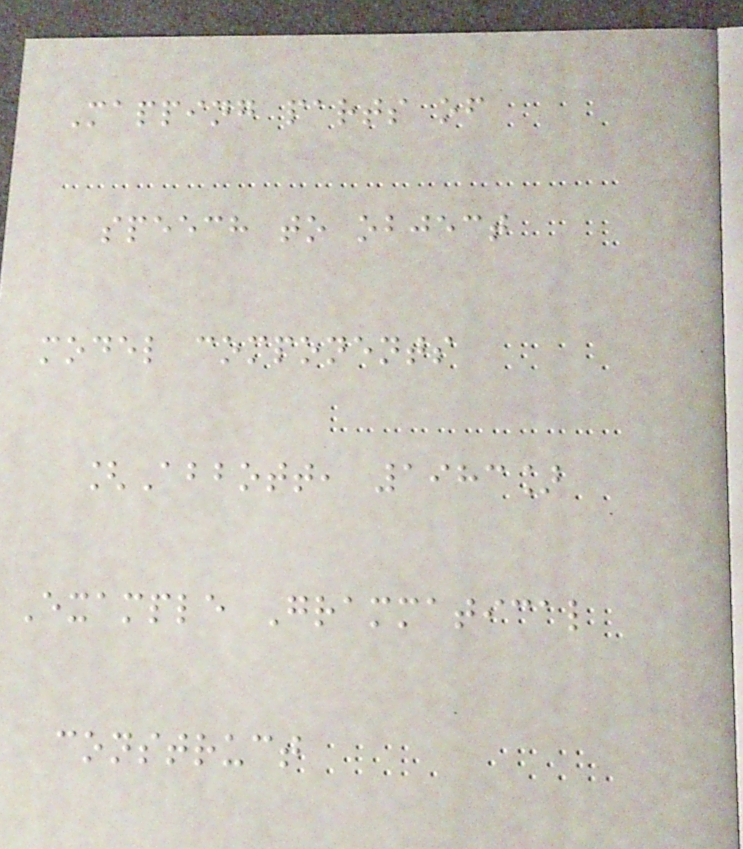Mapping parts of
speech to object
model components
[Abbott, 1983]
Example Grammatical
construct
